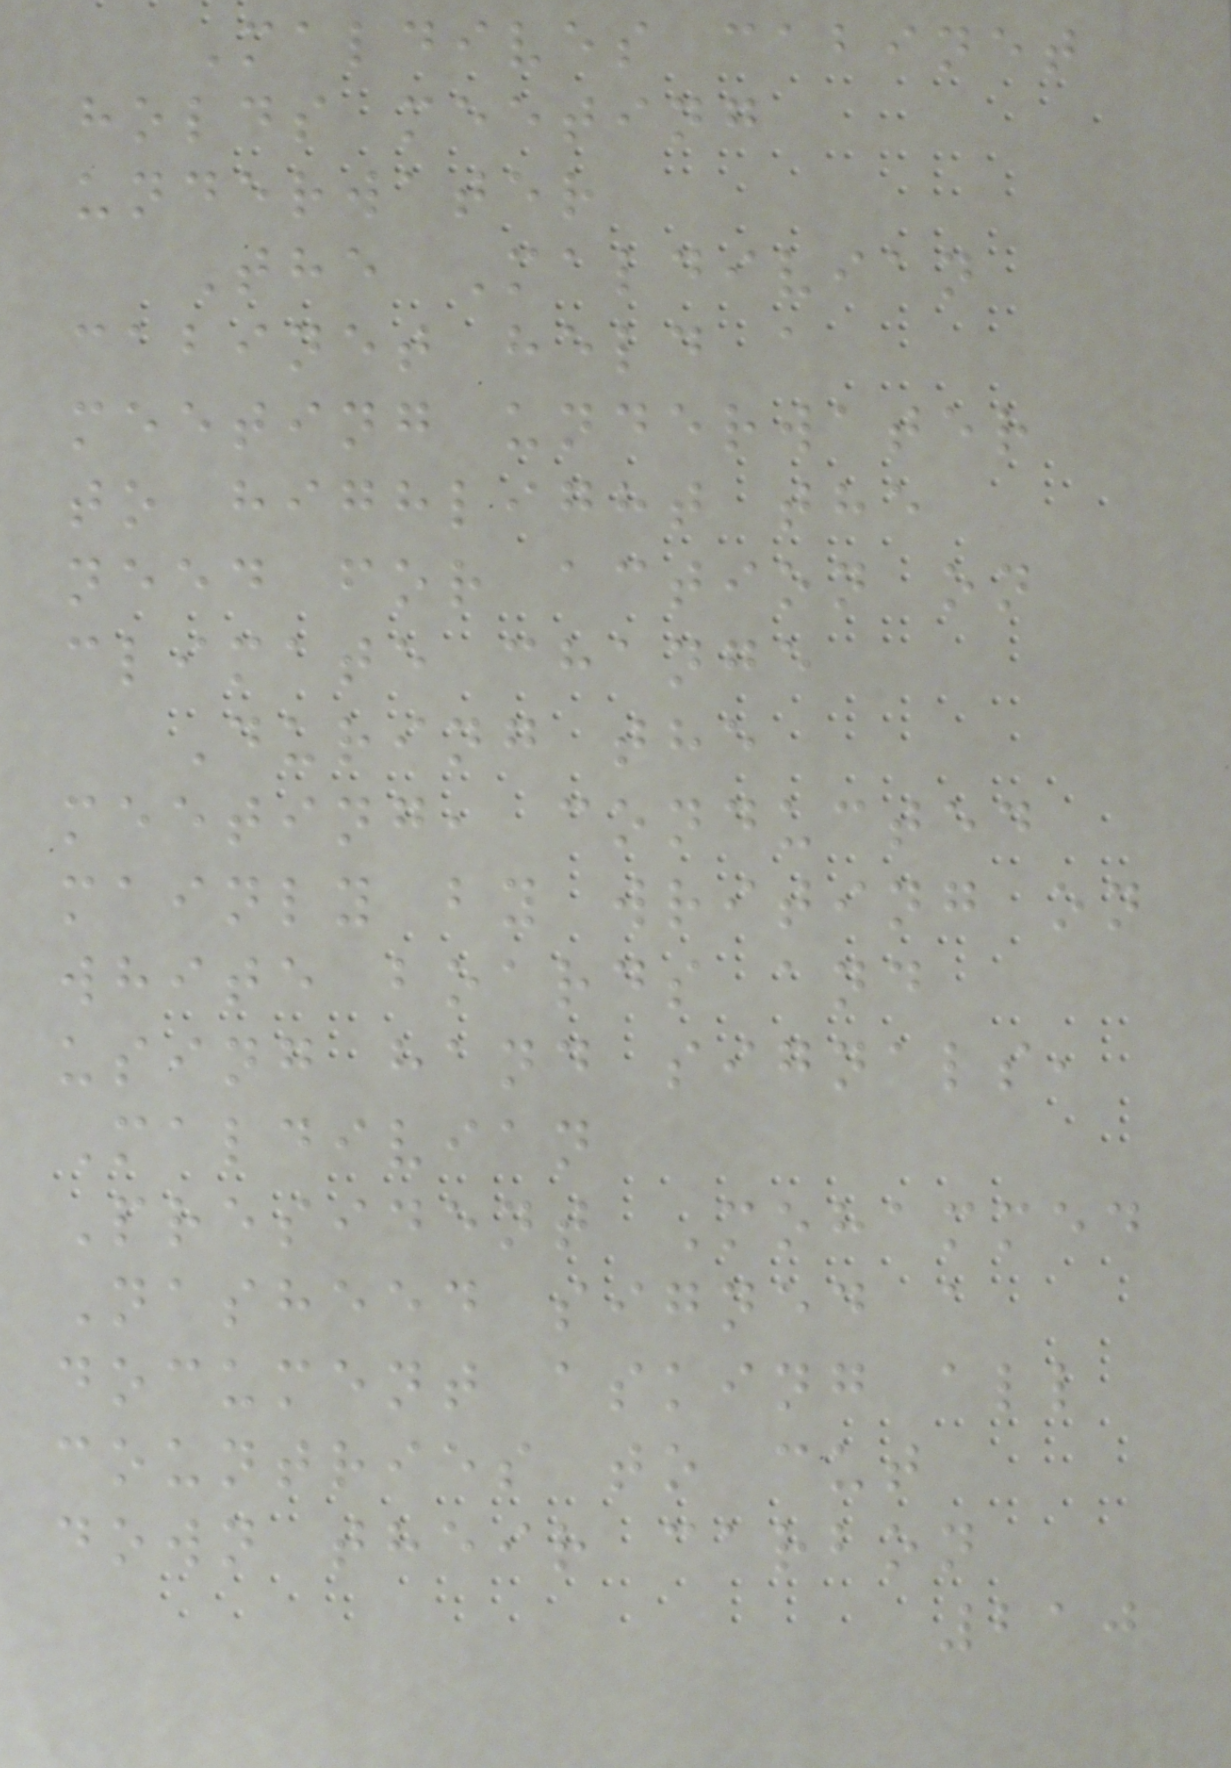Maldives cabinet
holds meeting
underwater
The Maldivian
cabinet held a
meeting underwater
to highlight the
need for action on
climate change
During the
meeting, conducted
mainly by writing on
white boards and
using hand signals,
Maldivian
President Mohammed
Nasheed signed a
document asking all
countries to cut
down their carbon
210
